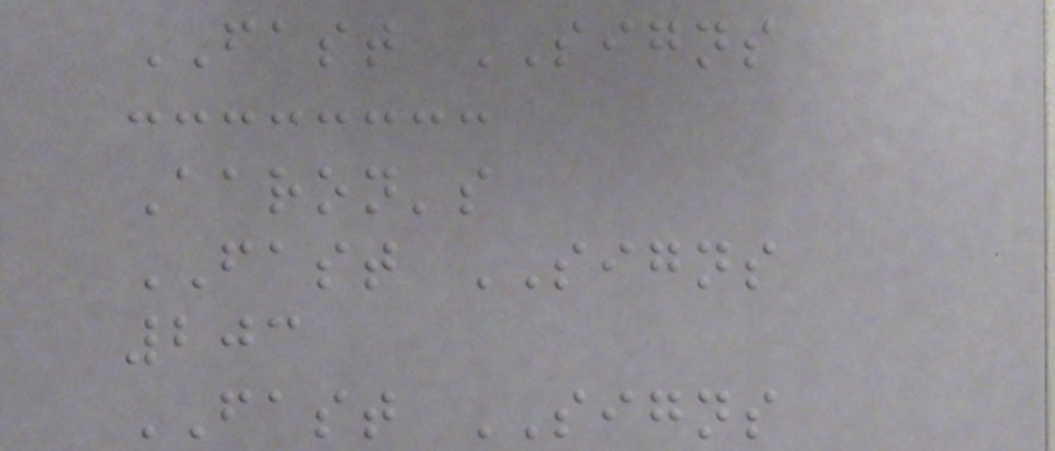FAST SIGNS
Aaron's
FAST SIGNS
203
FAST SIGNS
